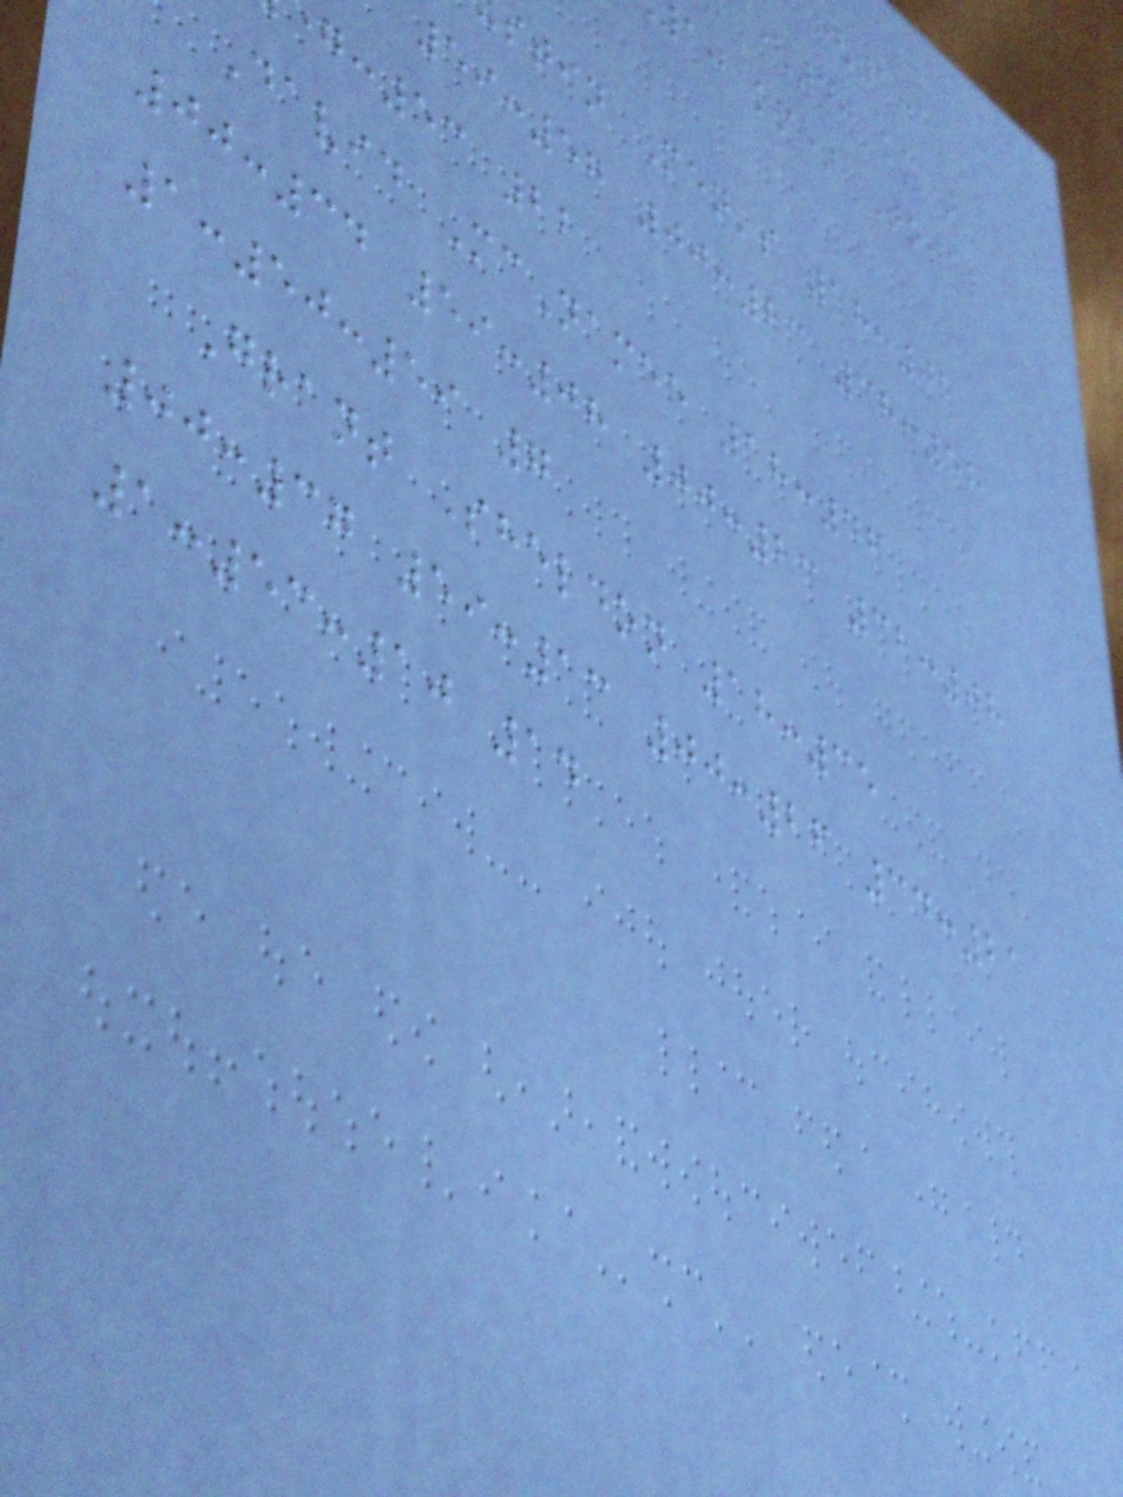(40 km)
aj km) Total
stin Men's 18:01
59:57 00:23 38:58
:53 22
David McNamee 18:46
00:34 59:08 00:23 32:08
1:50:59 7
Grant Sheldon 18:35
00:37 59:13 00:26 34:21
1:53:10 14
